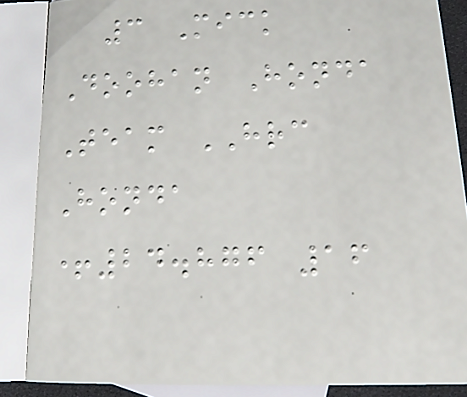3 Mick
Doohan Honda
Team HRC
Honda
+24.876 16
